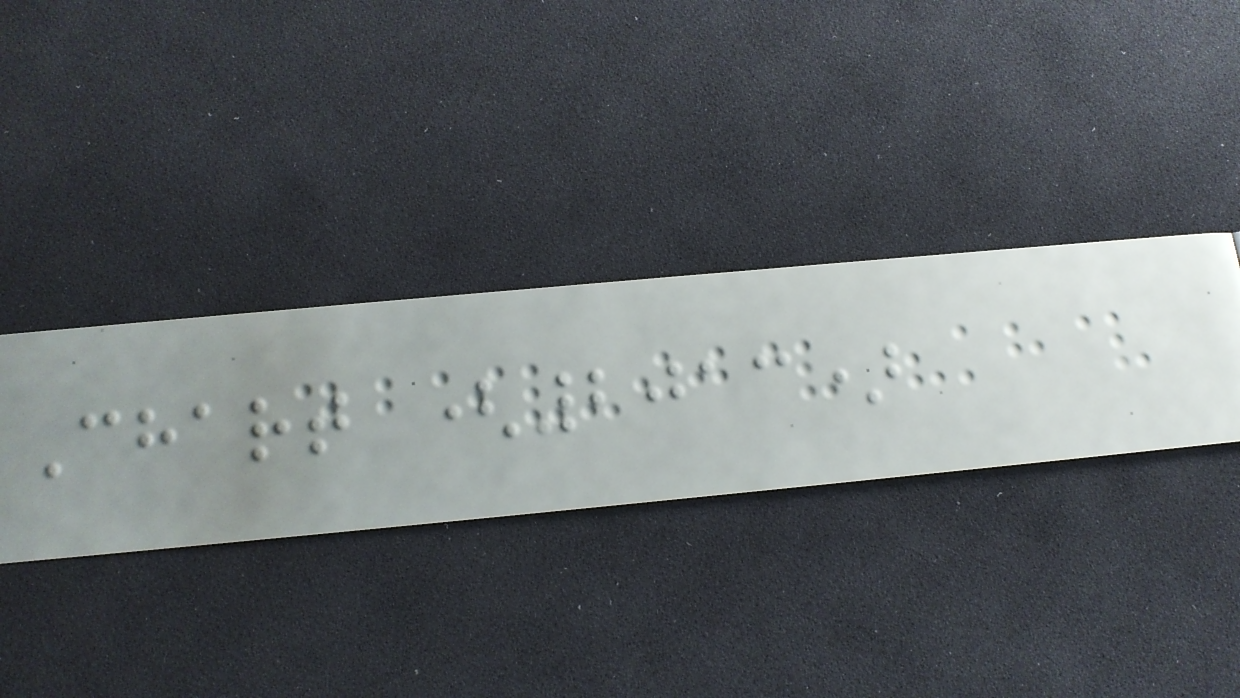Chart (2013)
